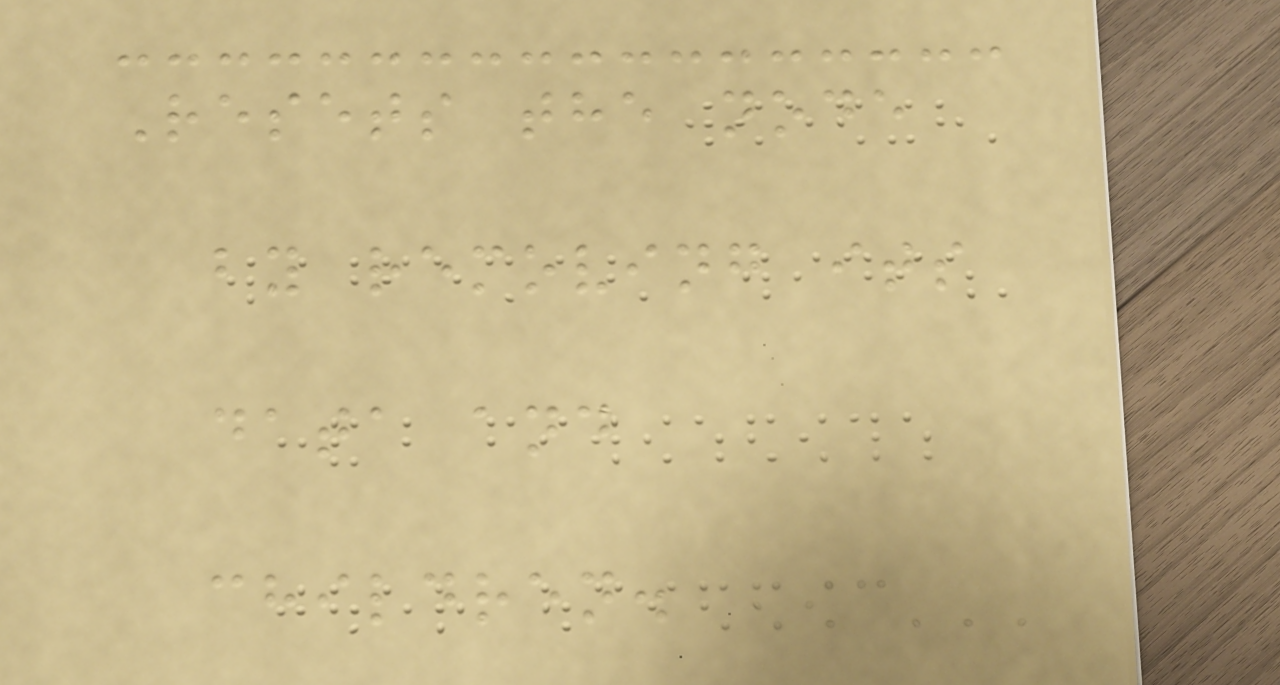Resets the node
by removing its
data and
children.
